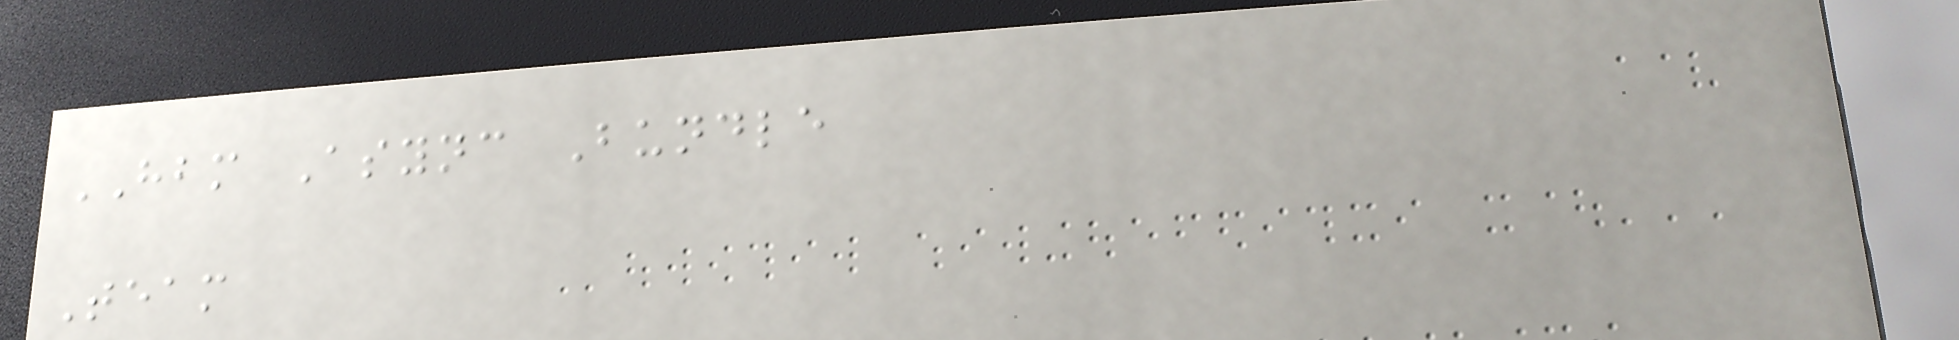HBM Async Bundle
Team
